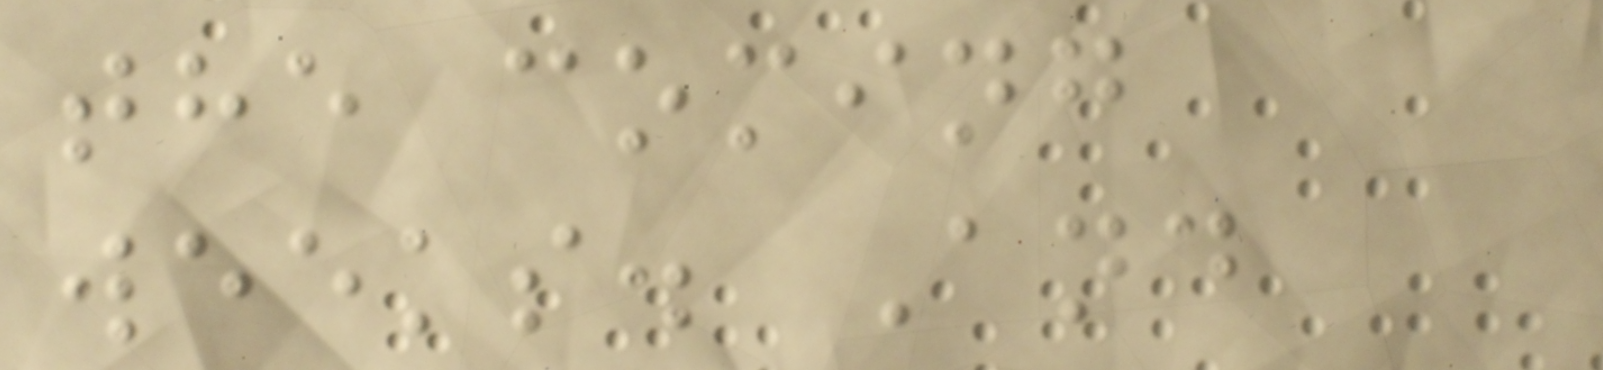the coming
weeks. And
